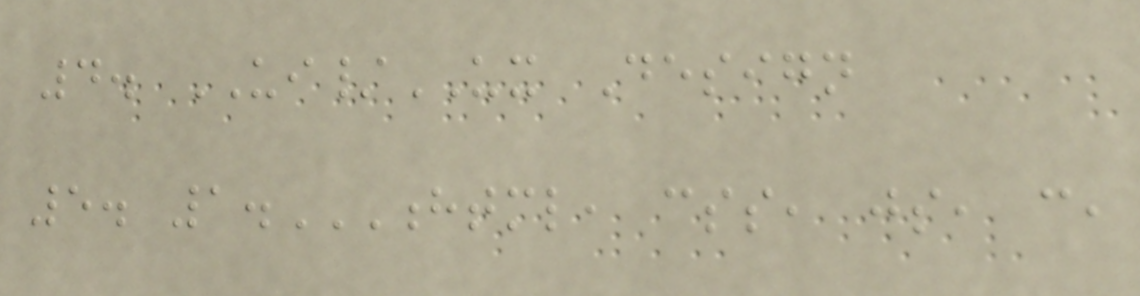4. UI/UX Design
5. 1.HTML, CSS, JS, C,
